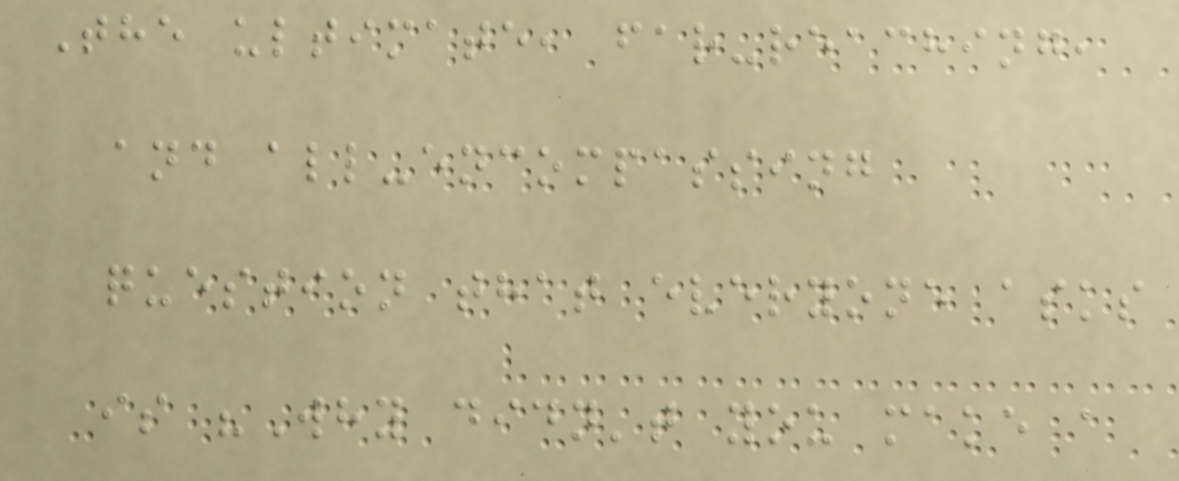The ultimate, far-reaching,
and all-encompassing
question that everyone asks
is "Why didn't you make a
